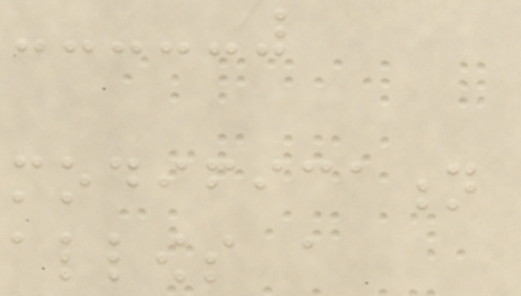modification
allows a
